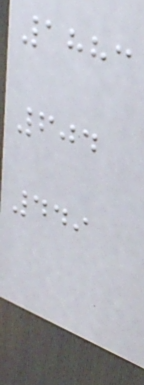1883
604
449
